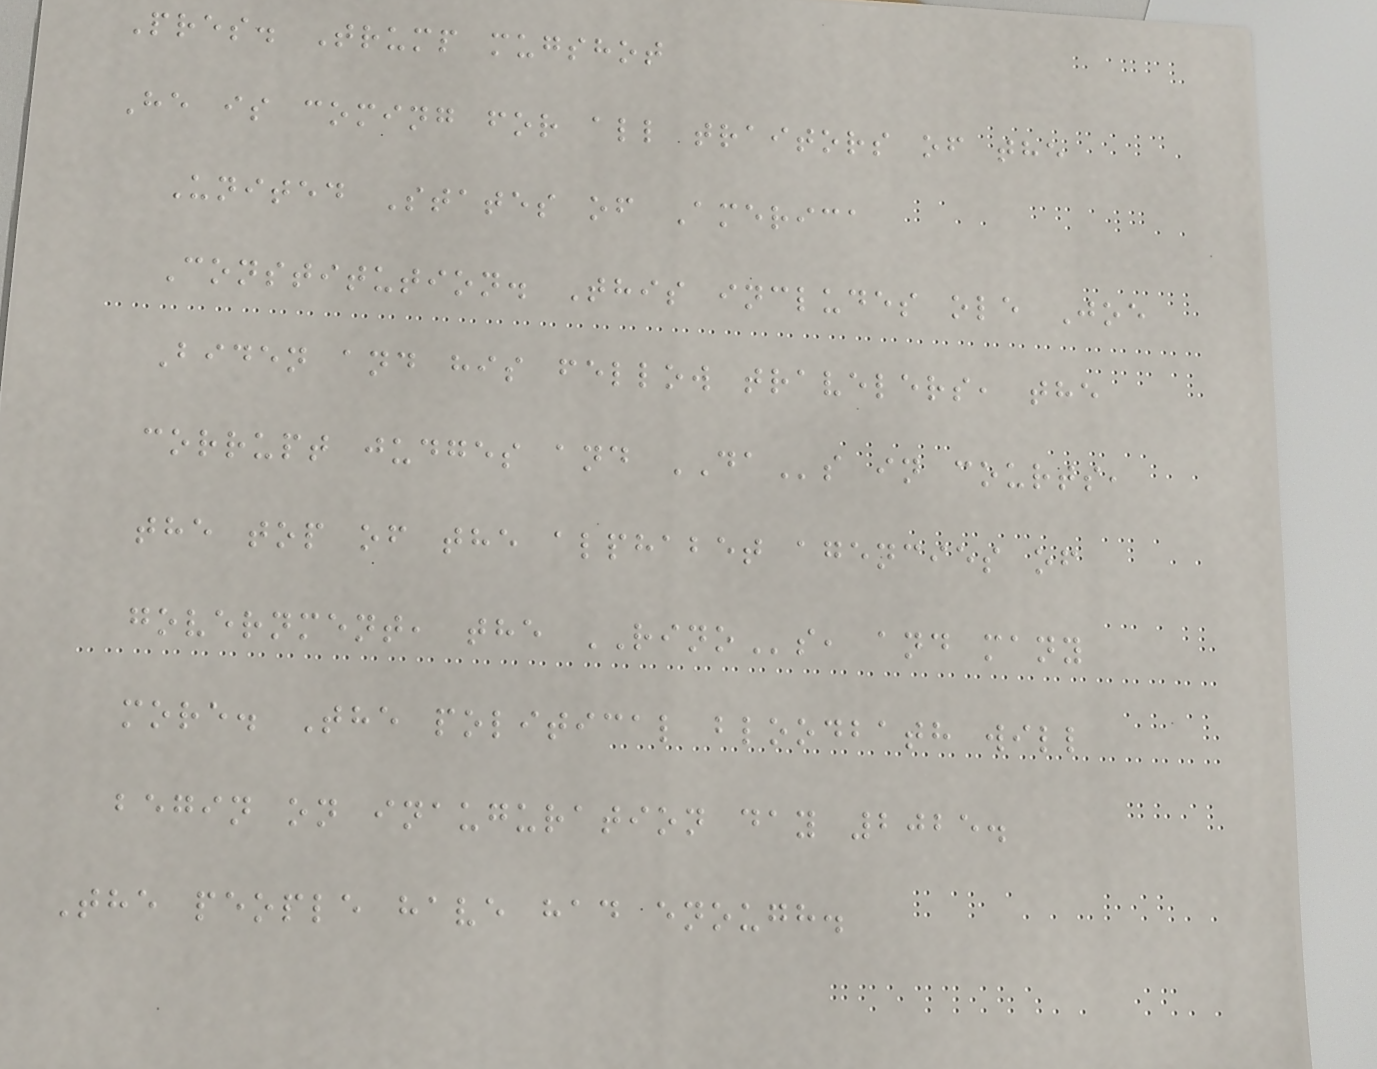Pres. Trump mugshot
He is coming for all traitors of the
United States of America
Constitution. This includes ole Joe
Biden and his fellow travelers, the
corrupt judges and DAs in courts,
the top of the alphabet agencies of
government, the RINOs, and many
more. The political bloodbath will
begin on inauguration day 2025.
The people have had enough.
